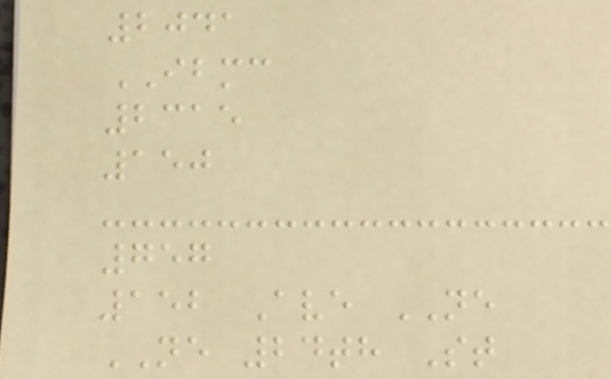2041
IBMC
2315
150
757
152 Ave NE
NE 24th St
